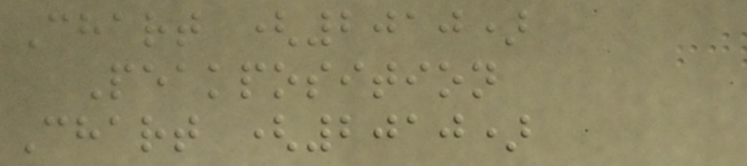Chart (2010)
Peakposition
Chart (2010)
